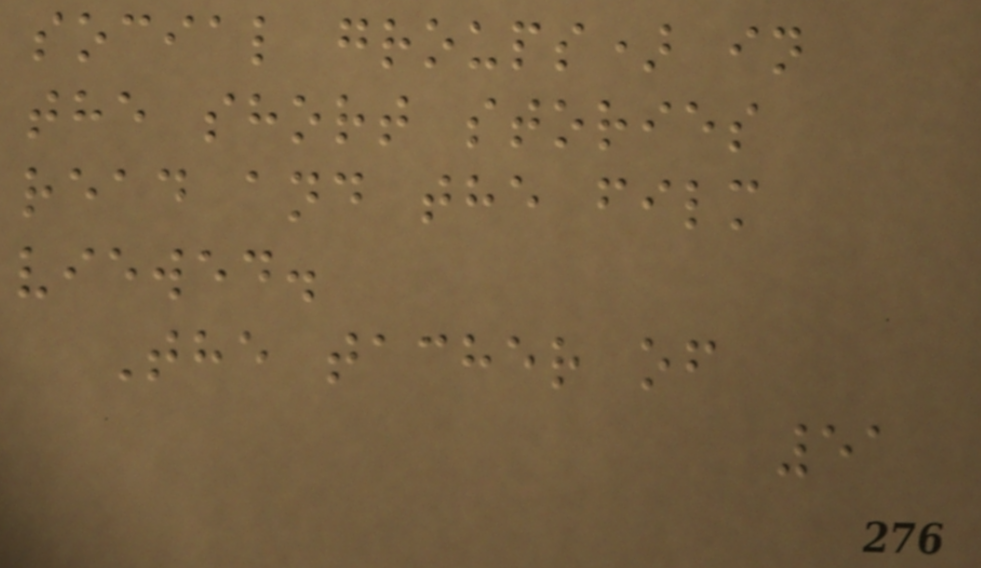social groups) in
the short stories
read and the film
viewed.
The tacher of
51
